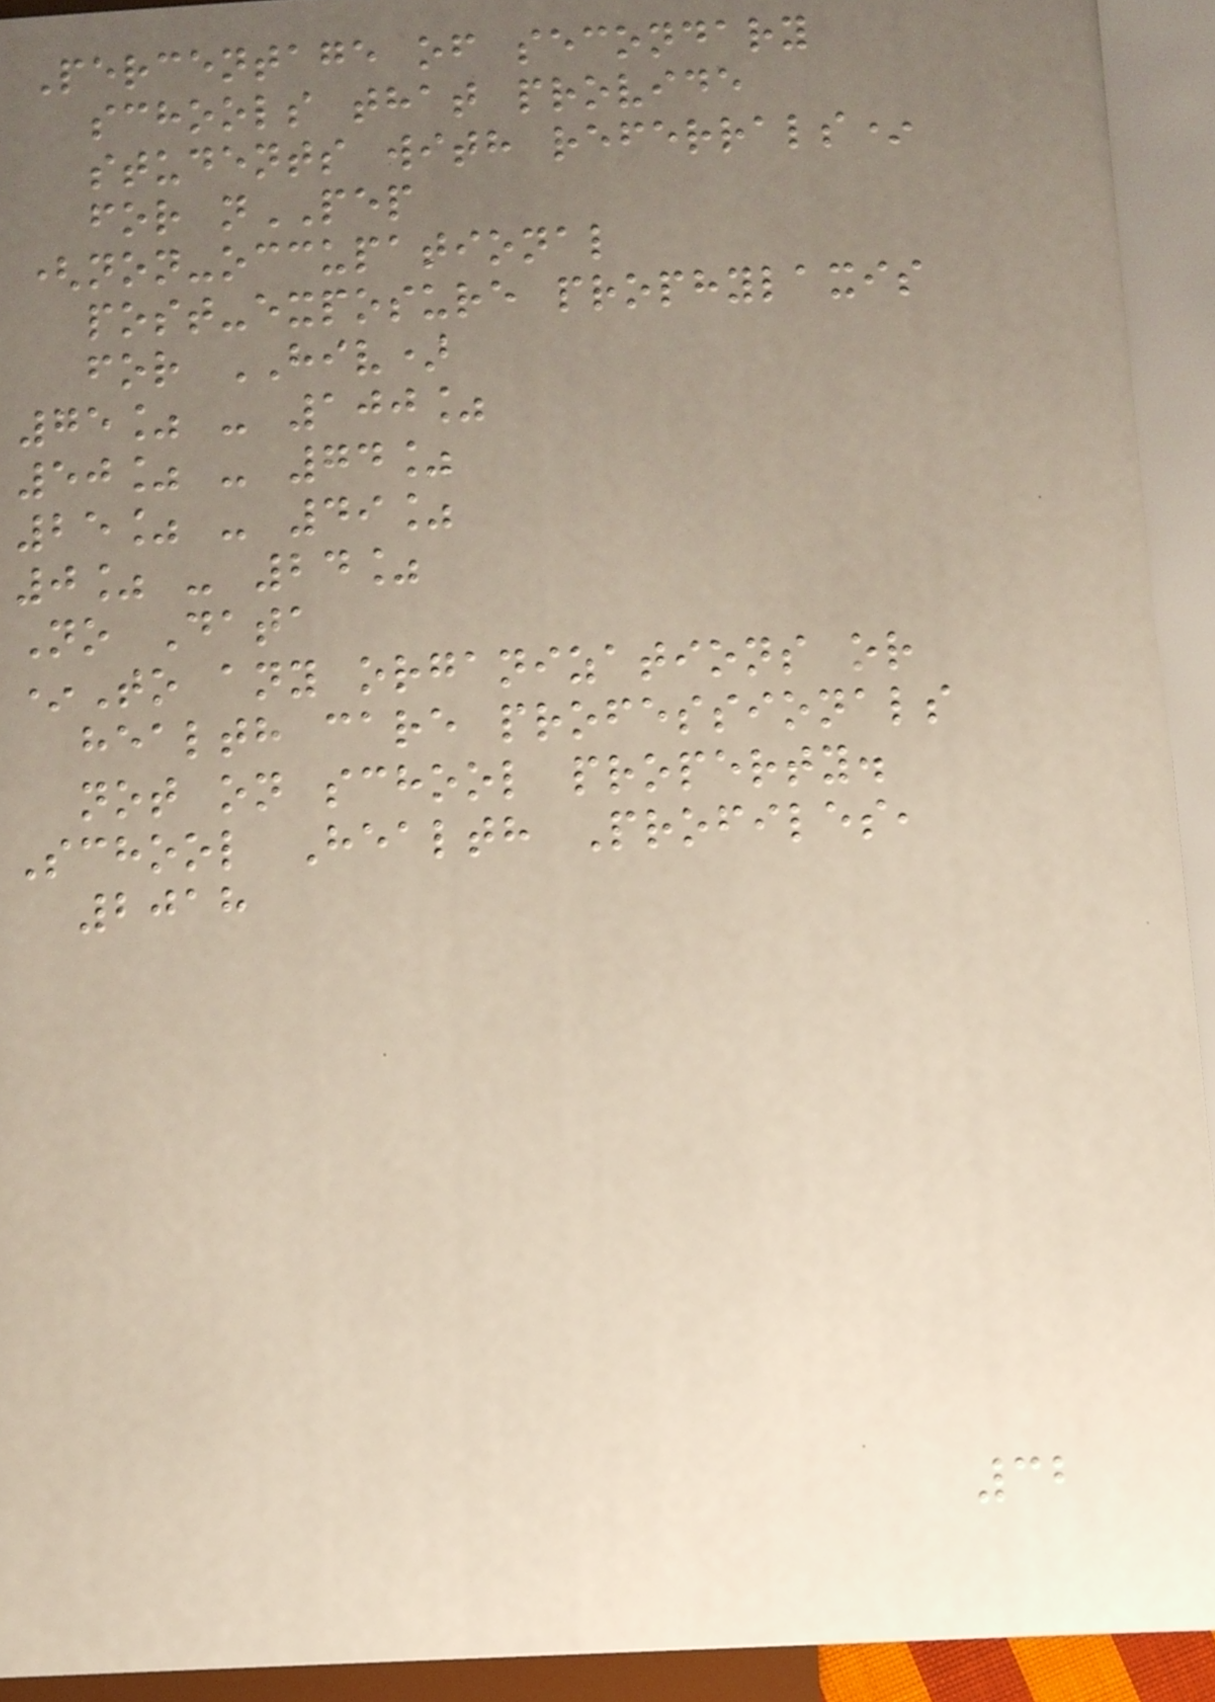Percentage of secondary
schools that provide
students with referrals*
for nPEP
(non-occupational
post-exposure prophylaxis
for HIV)
75% - 100%
50% - 74%
25% - 49%
0% - 24%
No Data
*To any organizations or
health care professionals
not on school property.
School Health Profiles,
2018
32
